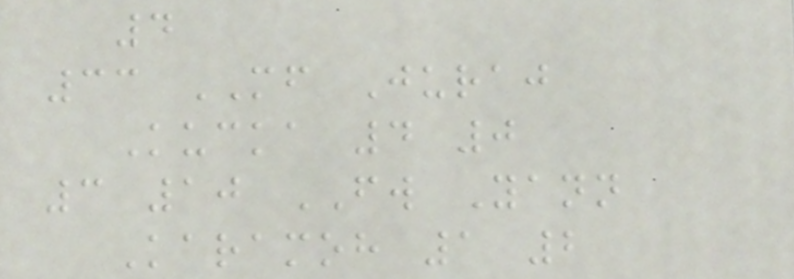4
33 MF Juraj
Kucka 4 0
3 10 FW Yann
Karamoh 1 2
